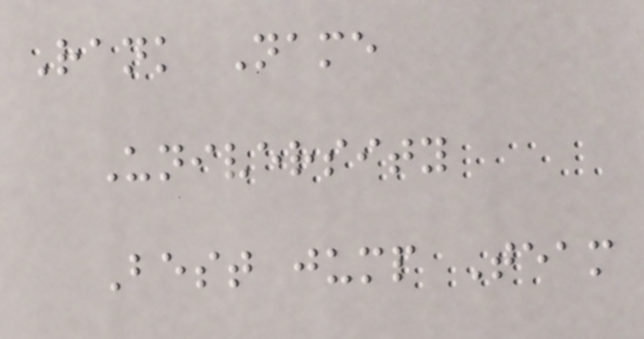Rank Name
University
Best jump Team
